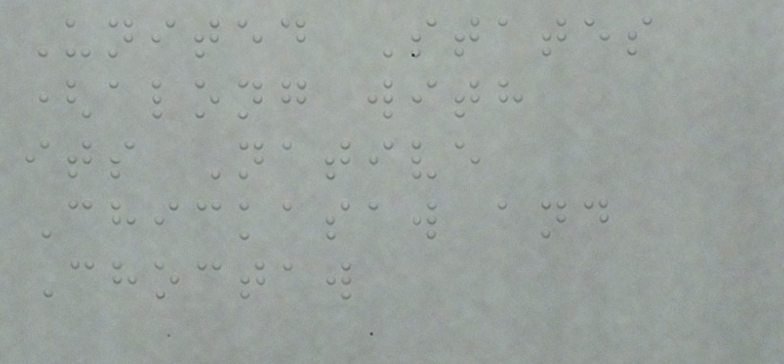United States
(along with
its Native
Chickasaw and
Choctaw
